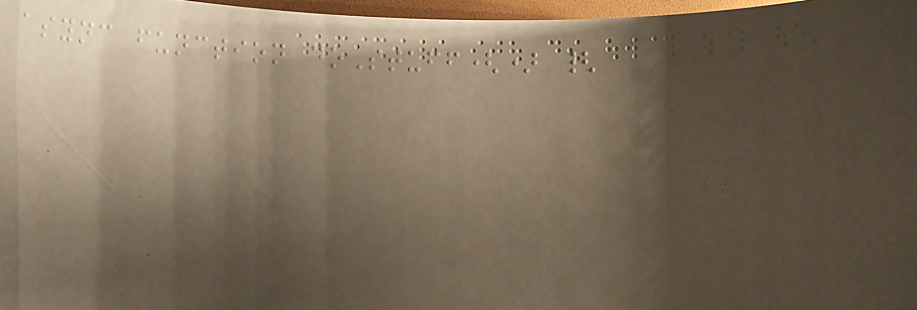async function doStuff() {
